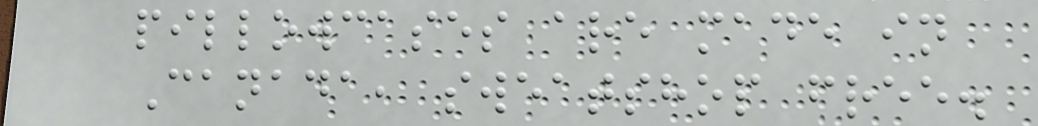pillowcases are made in
Canada, sweatshop free.
